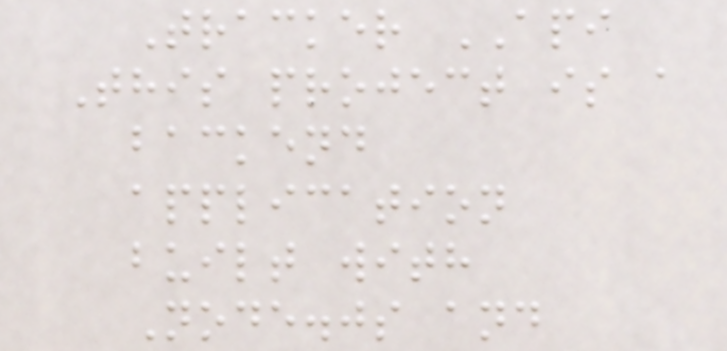Tracker API
This project is a
backend
application
built with
Node.js and
